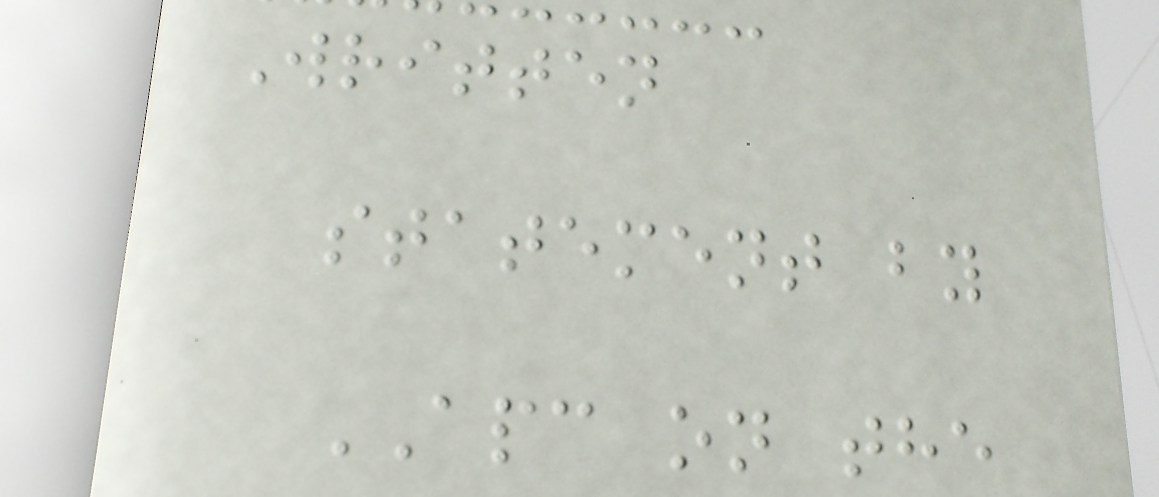Written
statement by
APC on the
